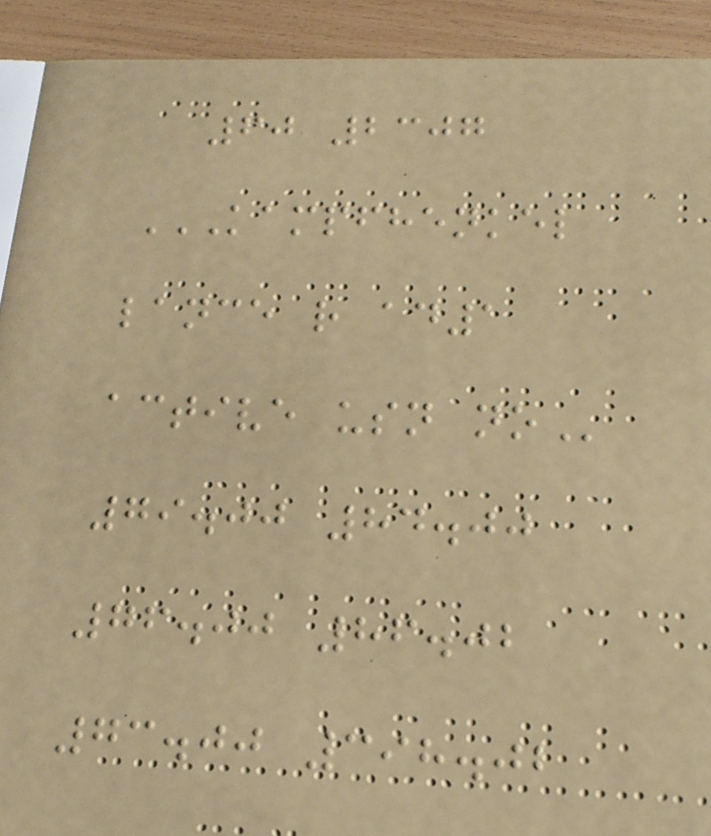60 2307
KAMPFHENKEL
LANCE R AD1
ACTIVE USN NO
79.00 84.00
76.00 86.02
73.00 398.02
